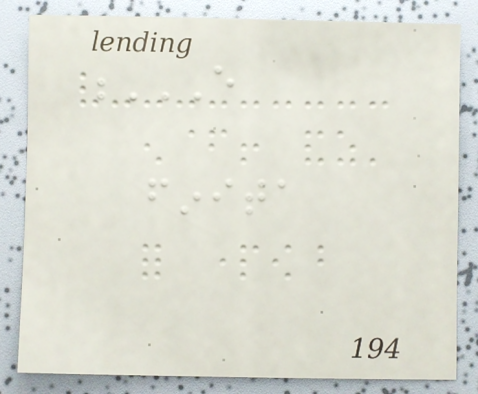E
FINITA
